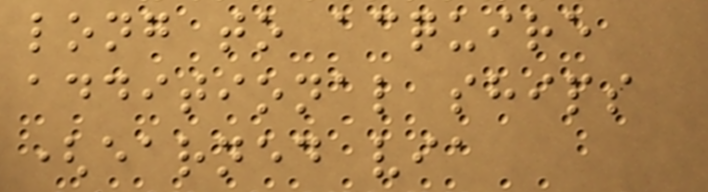long to acquire
additional ships
(earned via
